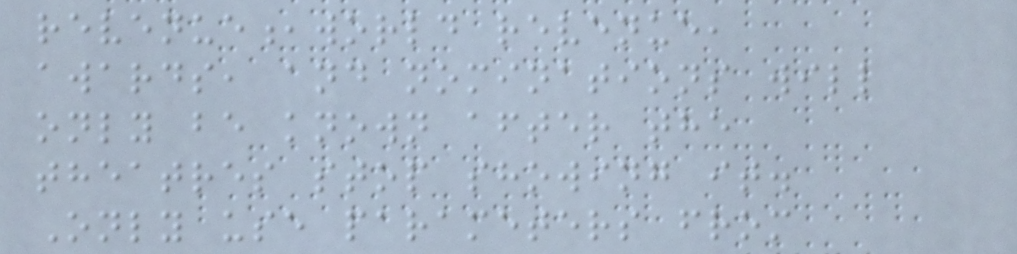revenue,world revenue,
awards, and nominations will
only be known after the
theatres stop showing it.
Only use parameters from
